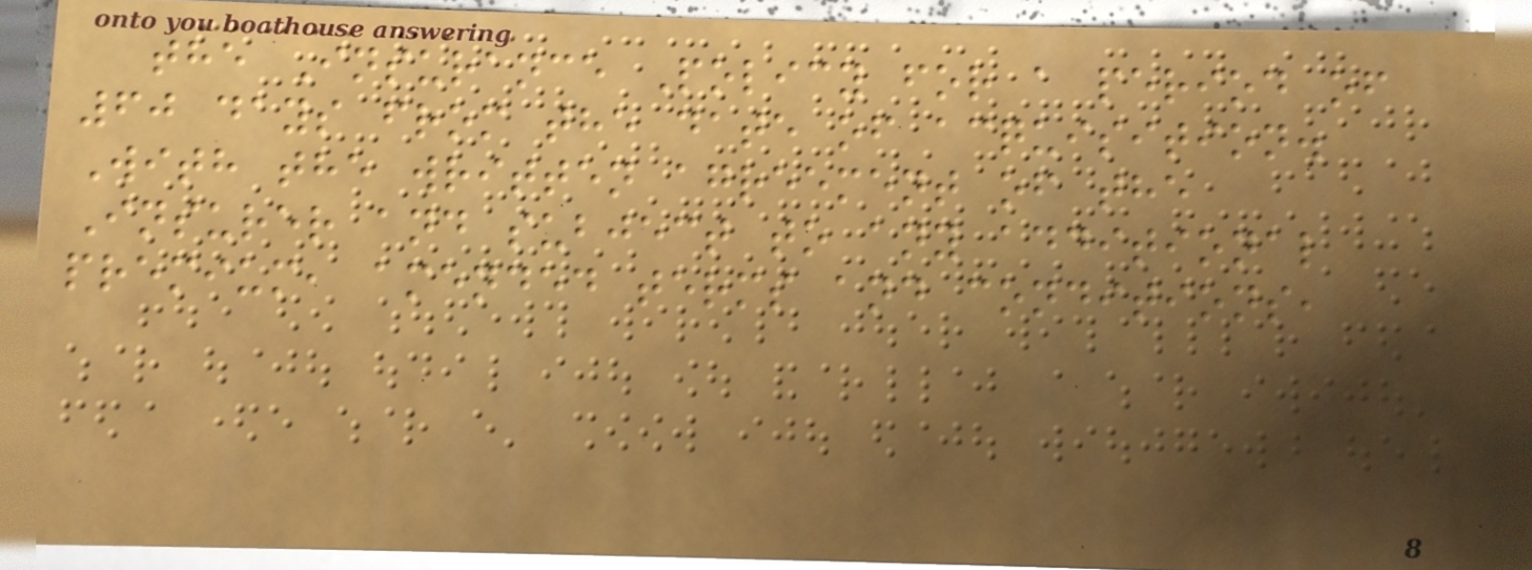the Insurance Policy for a period of
60 days from the date of acquisition.
With the written agreement of the
Insurer and subject to any additional
premium, amended terms and conditions,
